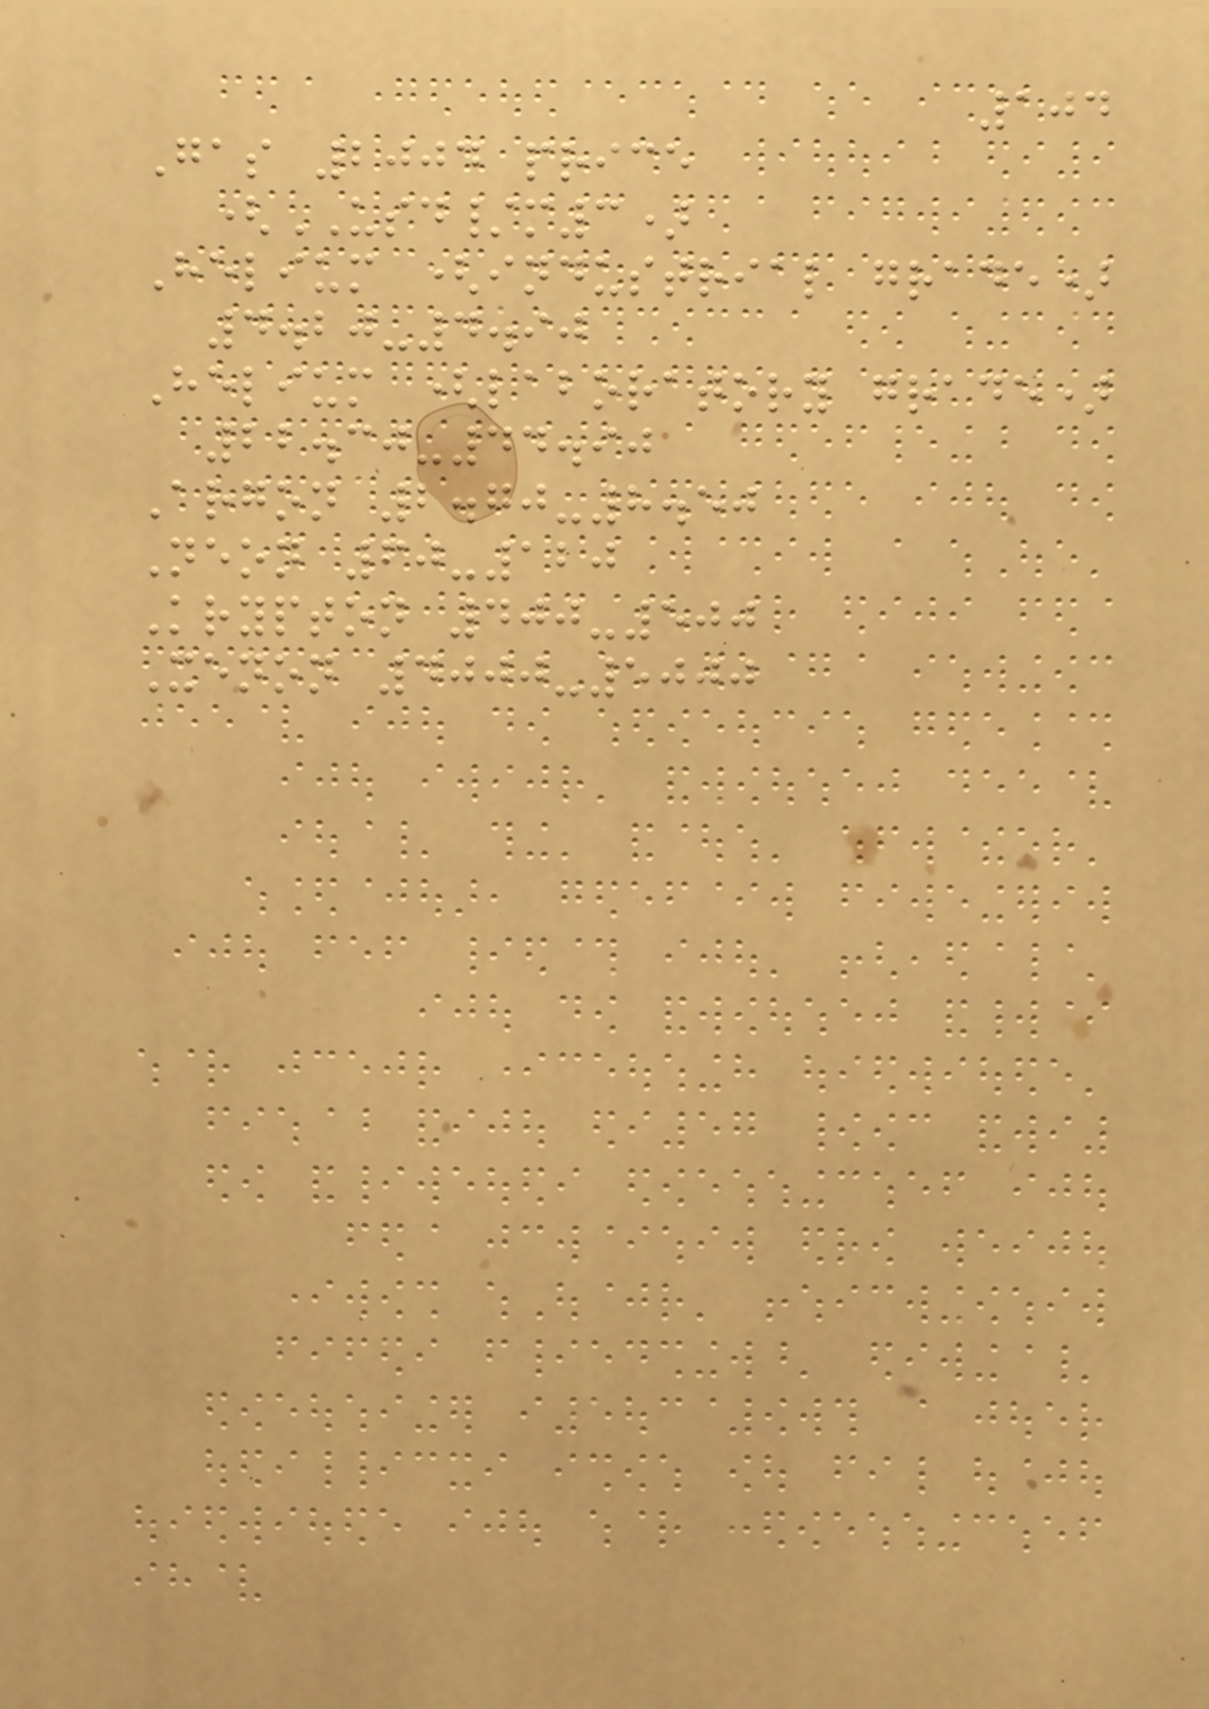104
Gas 2004 price
(USD/m3)
Helium (industrial grade)
4.20-4.90
Helium (laboratory grade)
22.30-44.90
Argon 2.70-8.50
Neon 60-120
Krypton 400-500
Xenon 4000-5000
